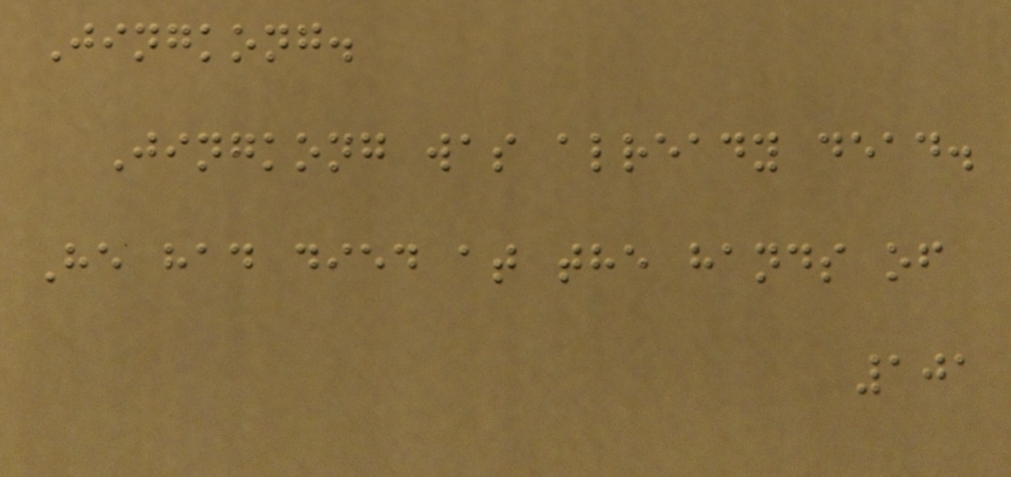Jingkong.
Jingkong was already dead.
He had died at the hands of
101
